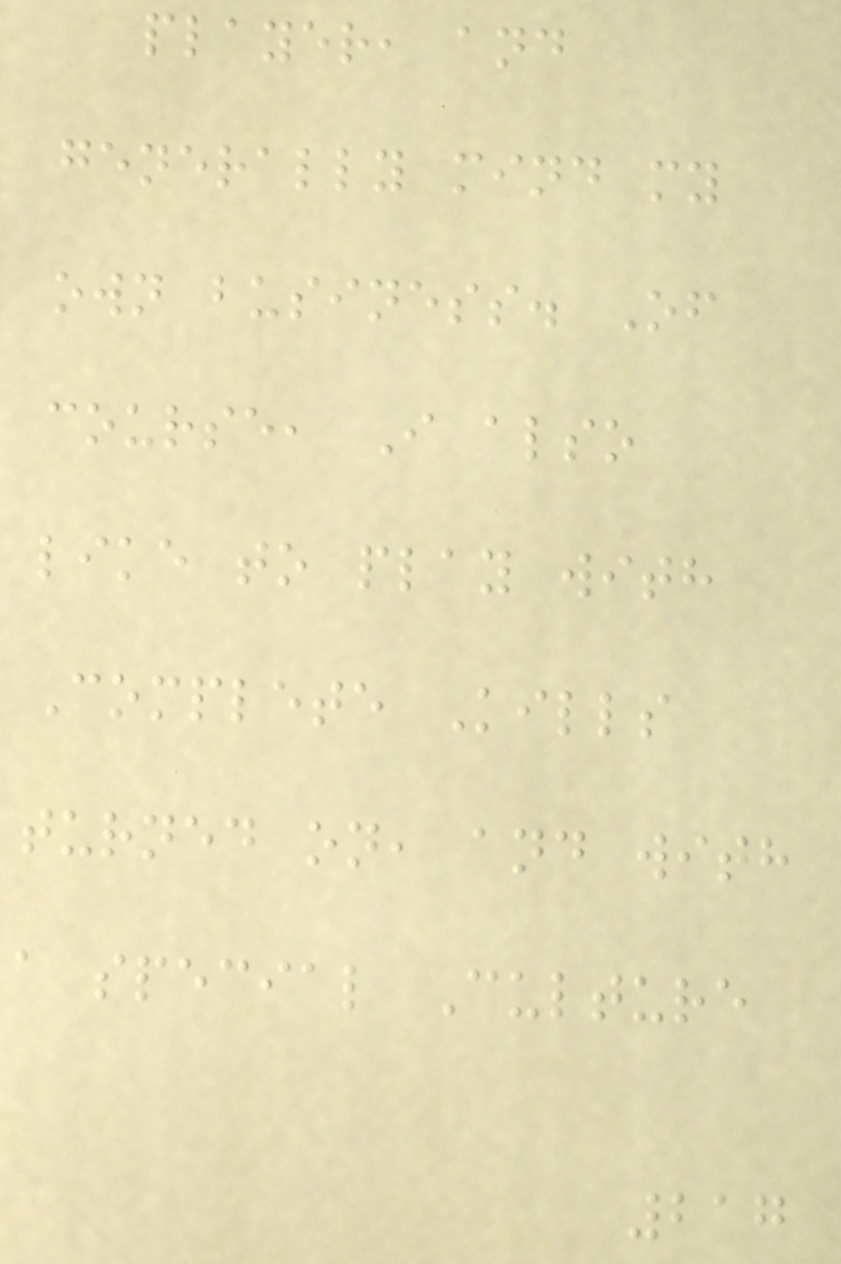player, and
generally mind my
own business. Of
course, I also
like to play with
Complete Kills
turned on, and with
a special Culture
217
